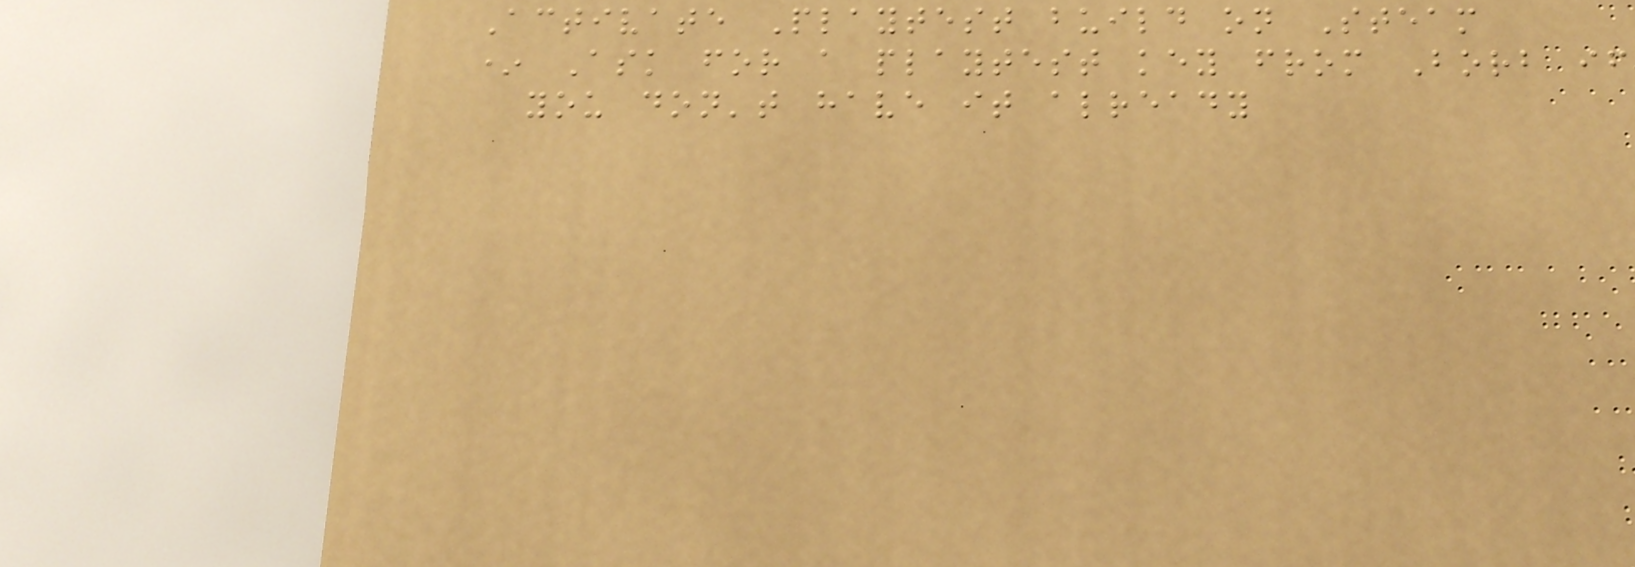Activate Playtest build on Steam
* Ask for a playtest key from Borb if
you don't have it already
